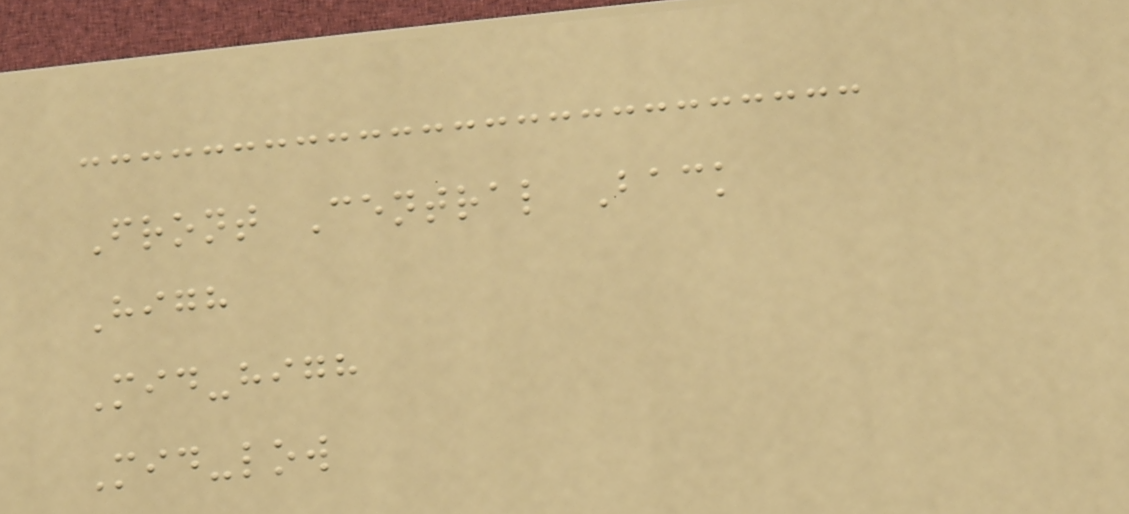Front Central Back
High
Mid-high
Mid-low
